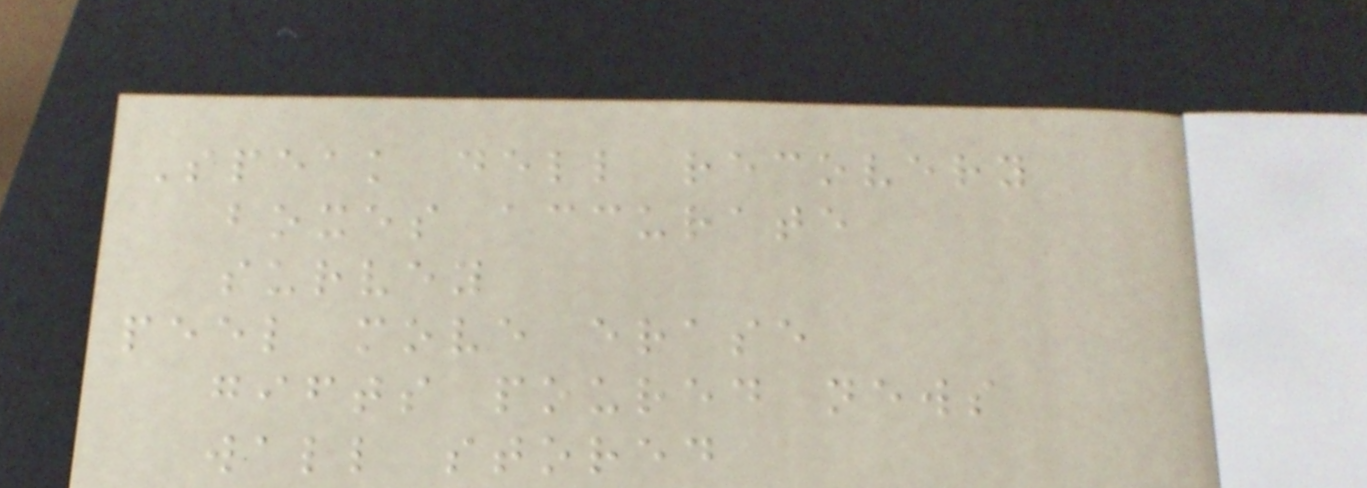Speak dell recovery
boxes accurate
survey
peel move erase
gifts poured news
wall stored
